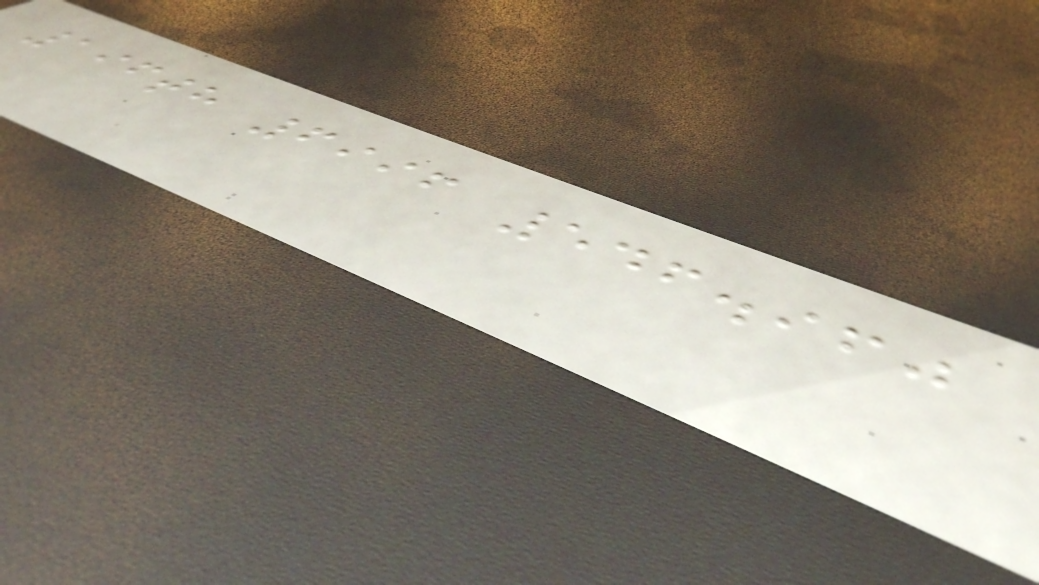196th 6996 546.960
